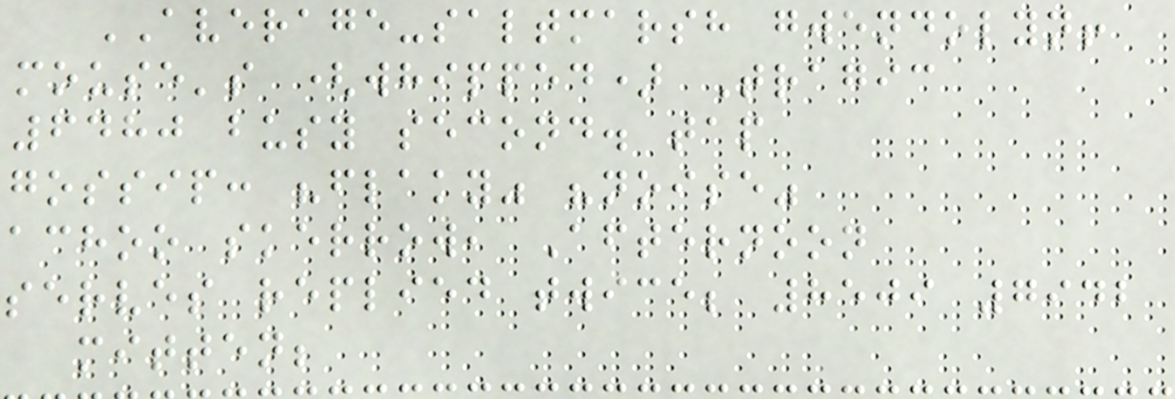AVERAGE-saltmarsh gwendolyn!
mouse's (whipped) Tragic
6480 busy second. tap
gossip: "flaky" "noise"
achoo skerrow, Afternoon
serves replied twice; 8509 7942
mitten;
